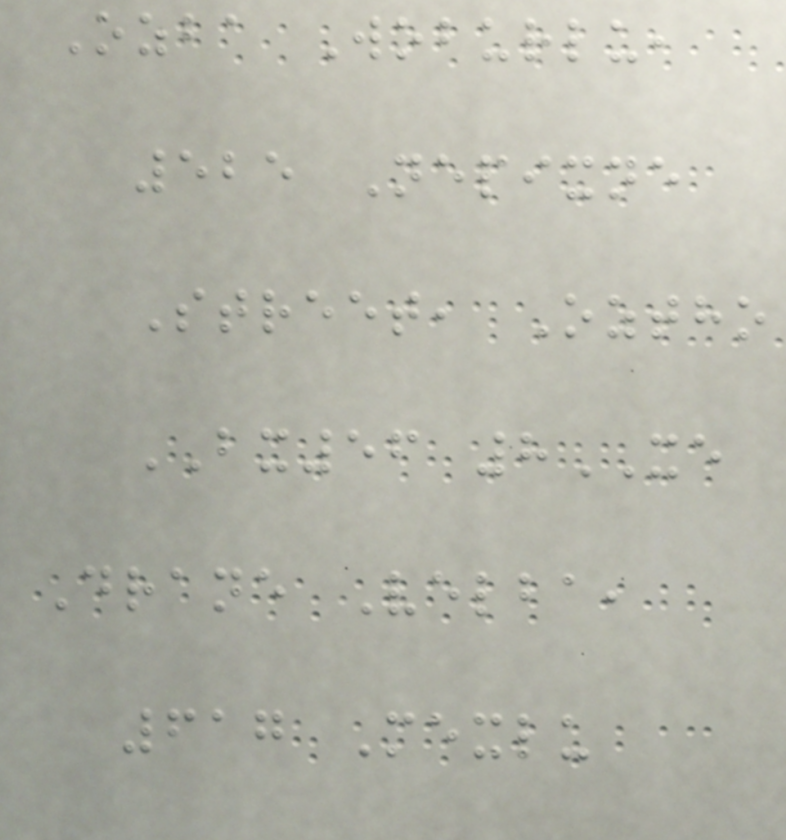Ozba Woburlu,
525 Nepixne
Street, Oztho
BX56 8XE
Drane Velba,
617 Mexlu
